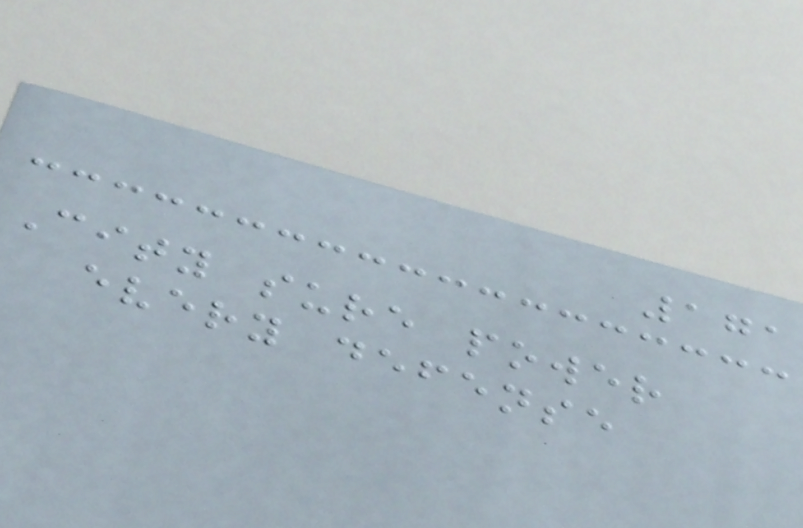171
City sure power
every defense
